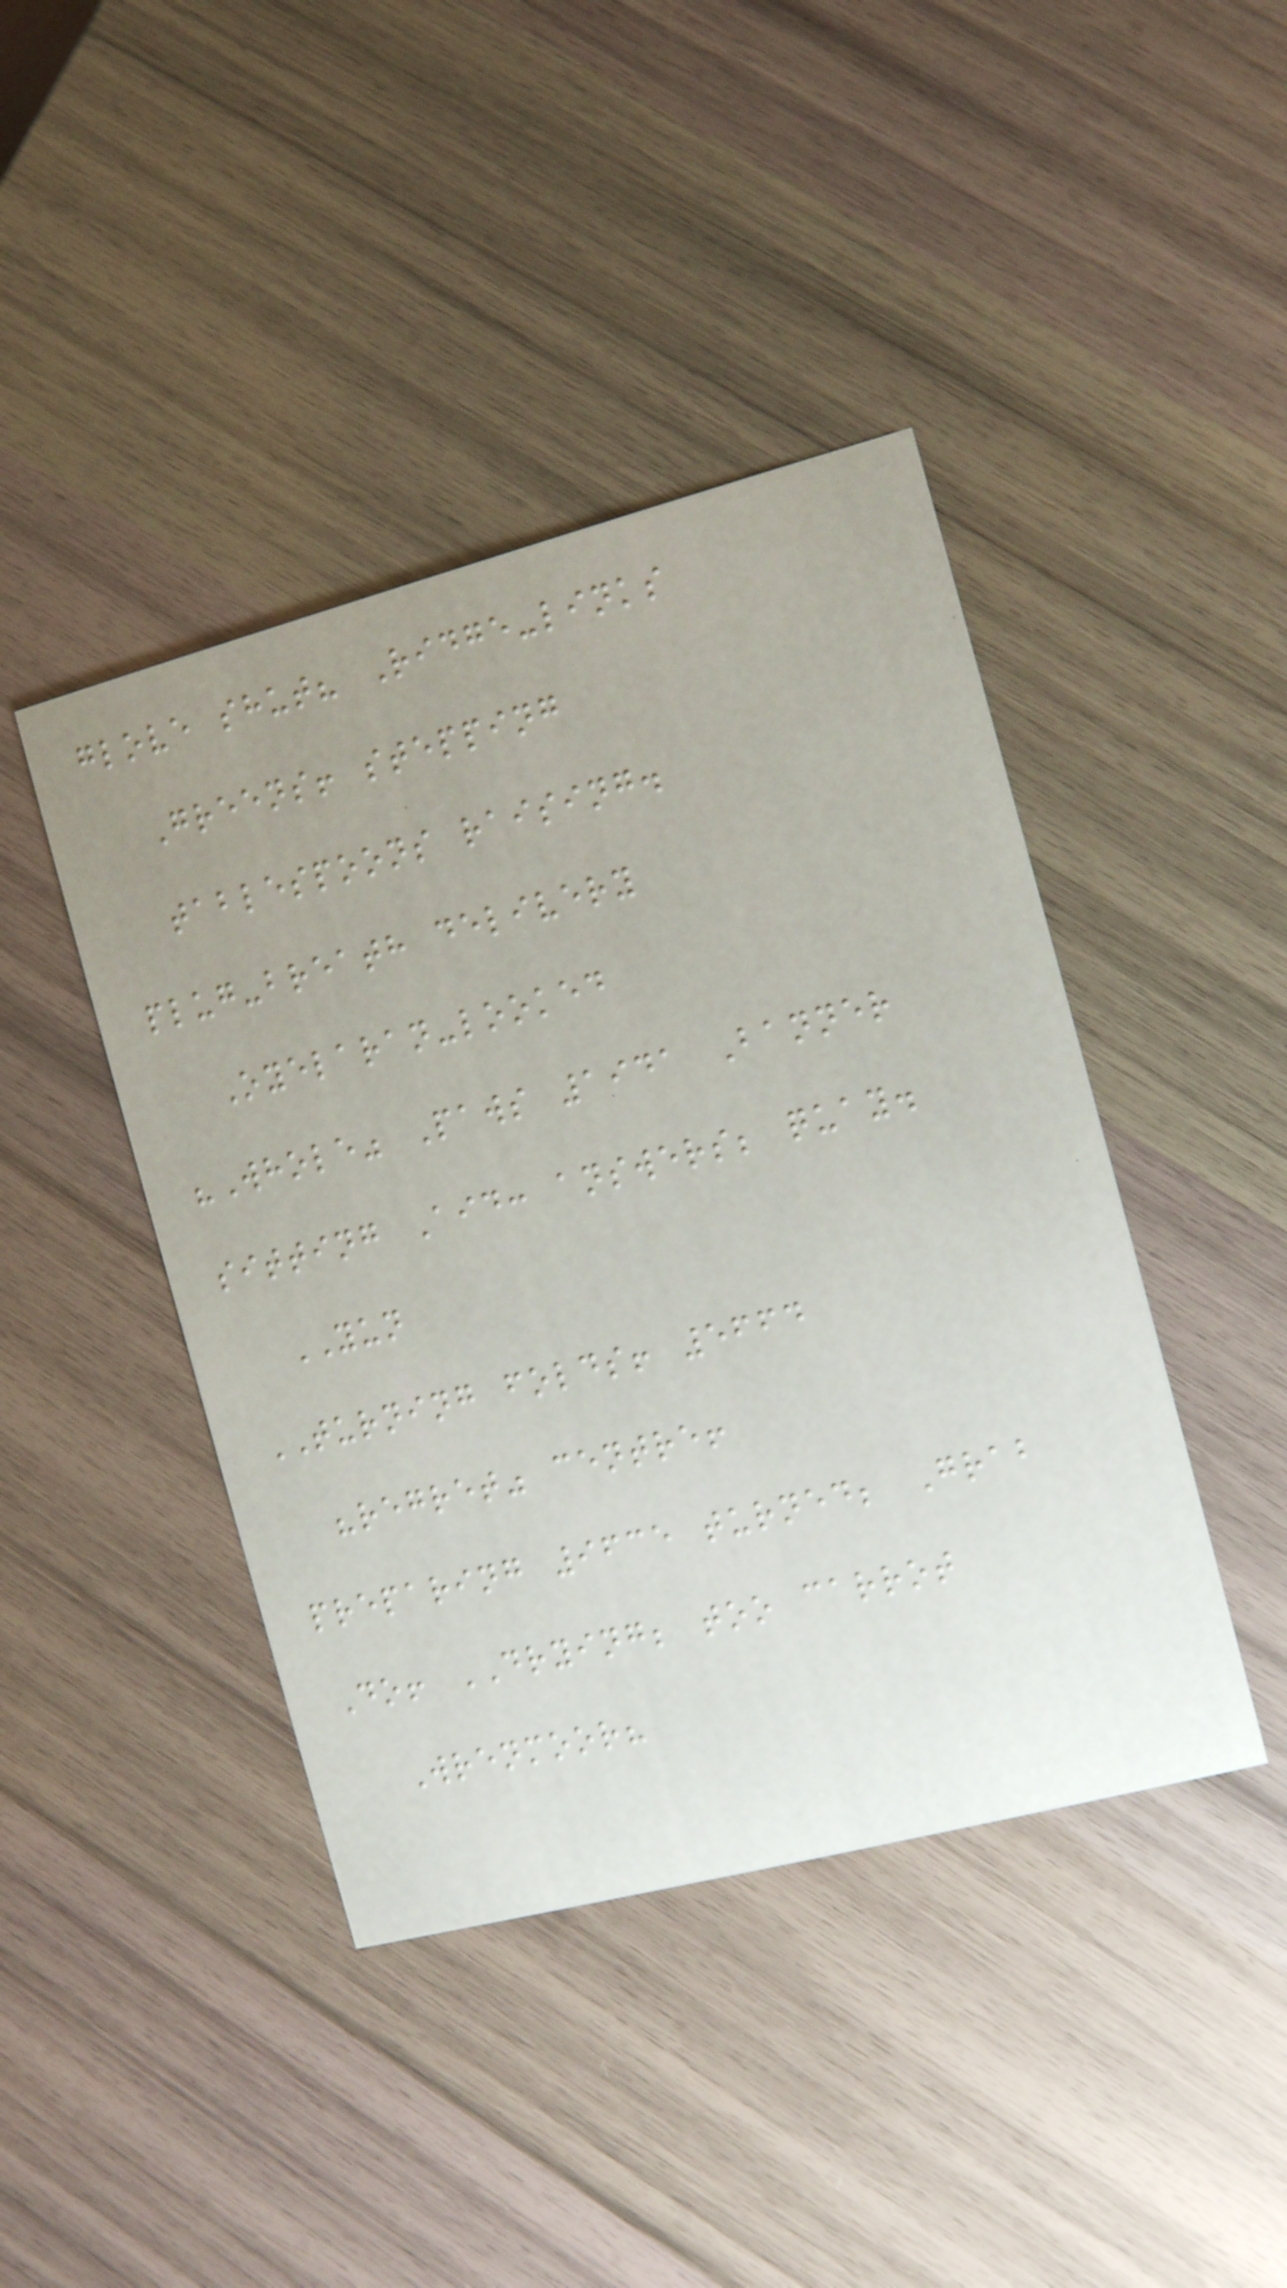glove shut? Ridge-links
Greens! stepping
tablespoons raising.
plug-breath delivery
Oyelaran-looked
"Whole" Paws 1941 Banner
sitting Aid: answers; quay.
YUN
TURNING folds! 5664
"regret" centre!
preparing 9635 turned; Grab
Do! DRYING; too carrot
Wrenmoor?
